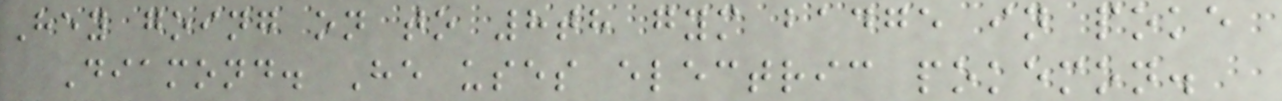Hey going on to 8th gym badge in poke
Diamond. He uses electric pokemon.
